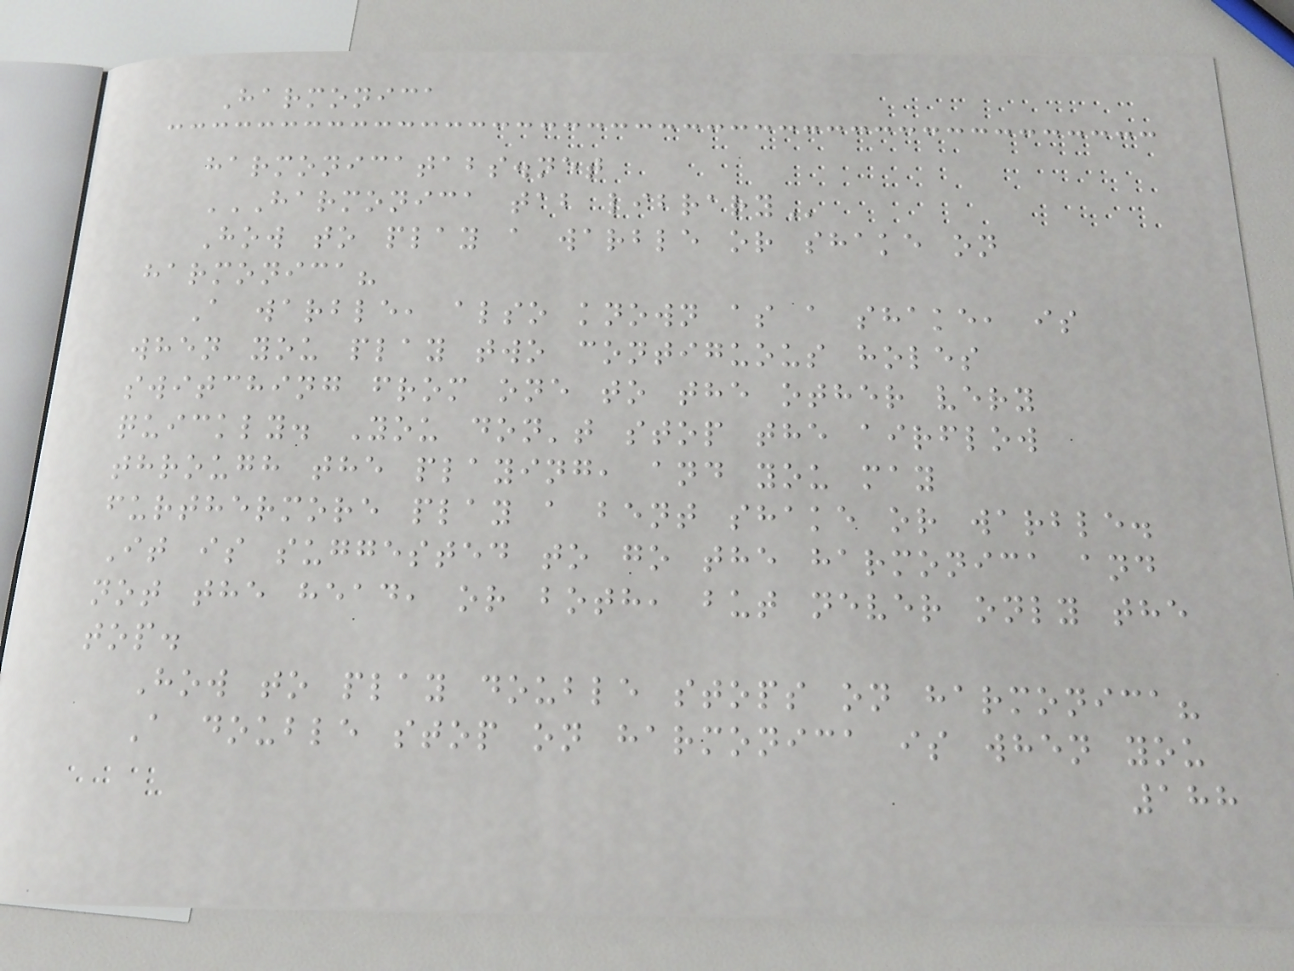Harmonica
harmonicatabs.net
HARMONICA TAB LIBRARY
How to play a warble or shake on
harmonica?
A warble, also known as a shake, is
when you play two contiguous holes
switching from one to the other very
quickly. You don't stop the airflow
through the playing, and you may
furthermore play a bent shake or warble.
It is suggested to go the harmonica and
not the head, or both, but never only the
top.
How to play double stops on harmonica?
A double stop on harmonica is when you
188
